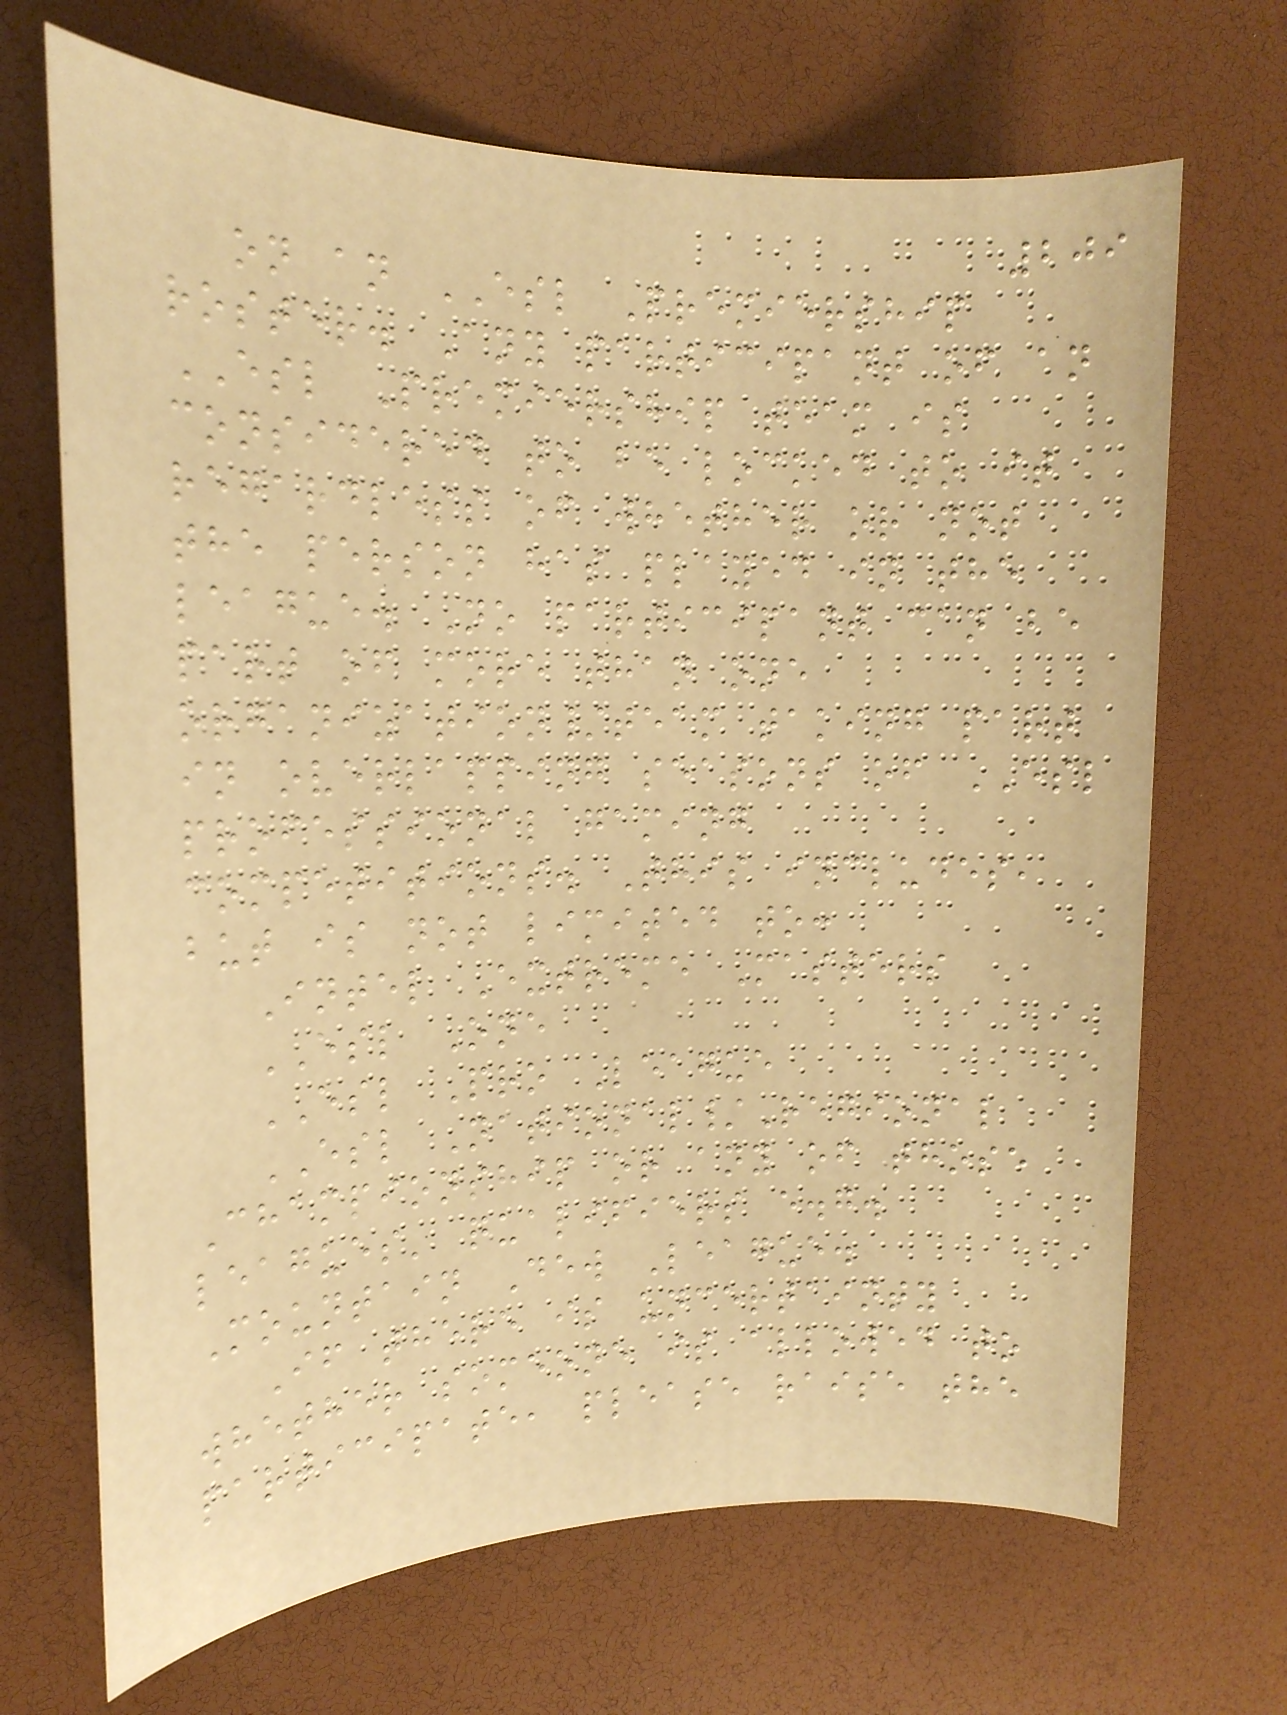209
on an ESL Premiership
roster. Any participant of an
ESL Premiership team is
considered to be locked to it
regardless of whether or not
the person has played in the
league. No participant can be
part of more than one
organization/team taking part
in overlapping seasons of ESL
professional gaming
competitions. This includes,
but is not limited to:
Intel Extreme Masters
ESL One
ESL Pro League
ESL National/Regional
Championship or any of those
leagues' qualifiers e.g.
Mountain Dew League.
If there is uncertainty
whether someone is allowed to
participate, please raise the
